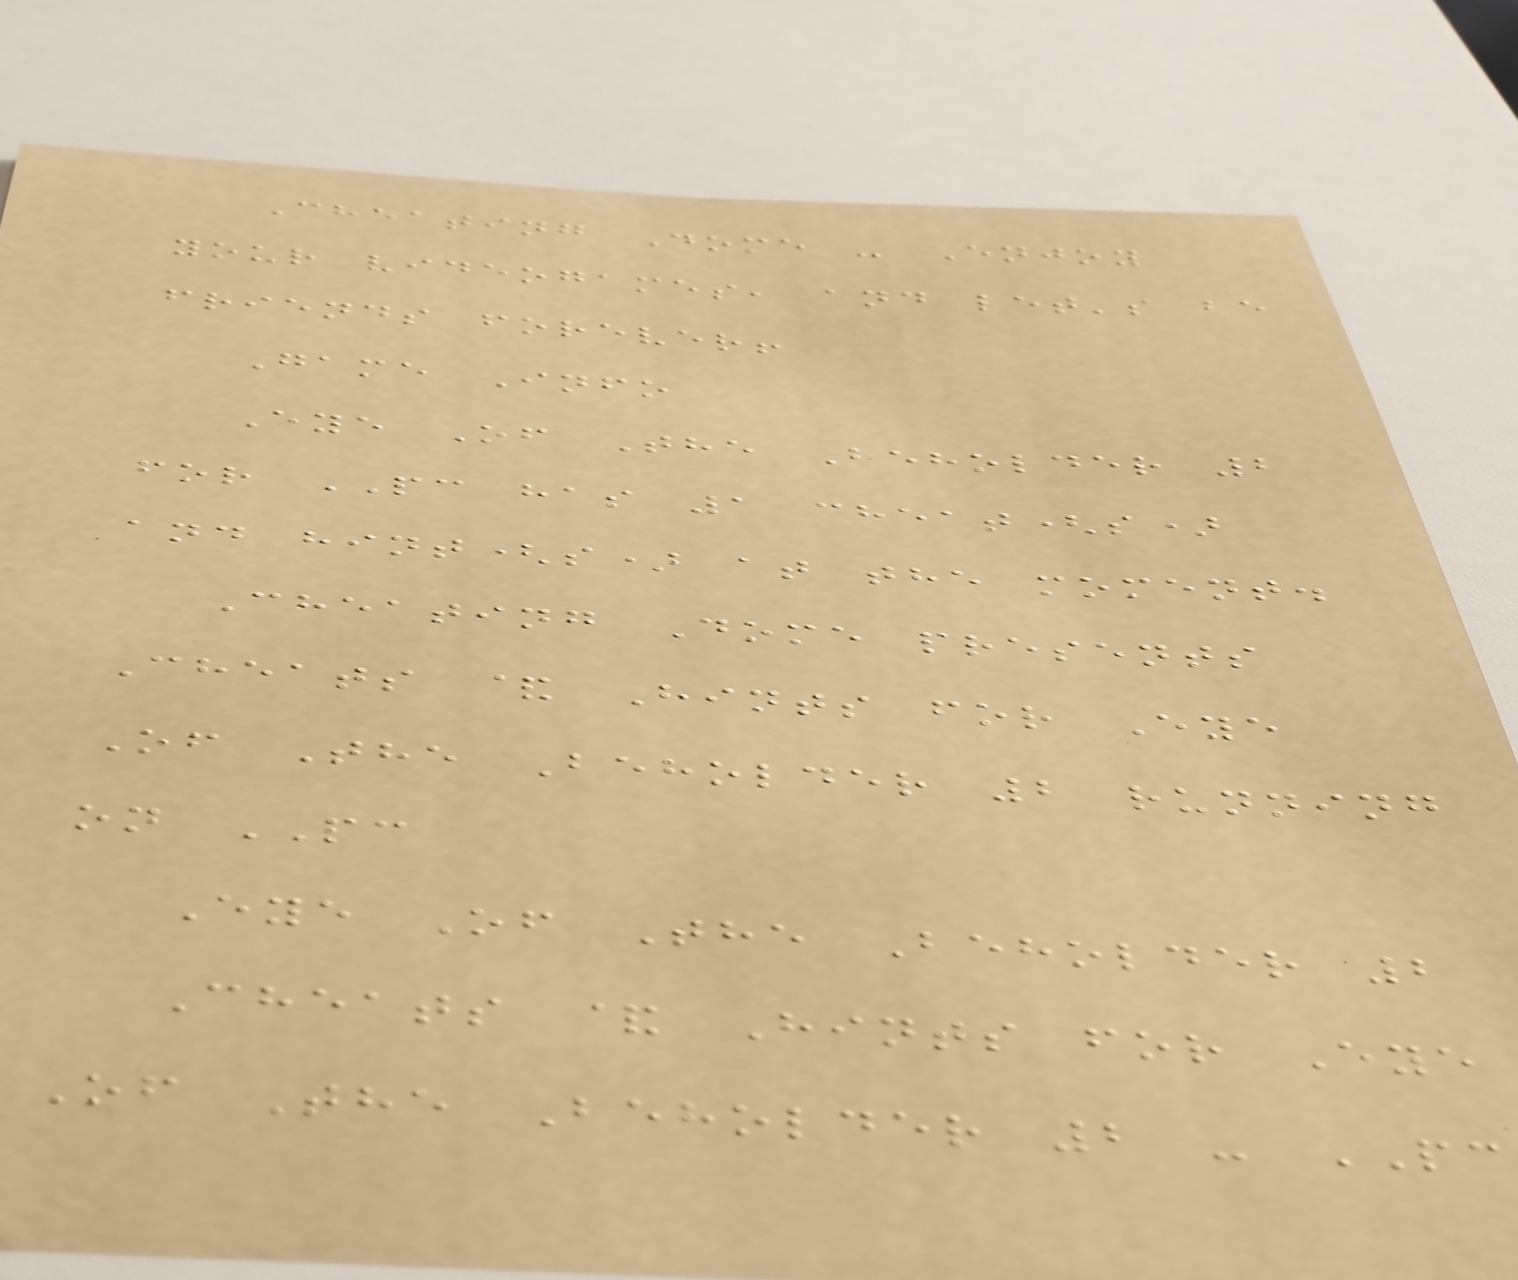Cheating Dome - Enjoy
your videogames, and let's be
friends forever!
Game Info
Eye Of The Beholder 2
for PC has 1 cheat(s)
and hint(s) at the moment.
Cheating Dome presents
Cheats & Hints for Eye
Of The Beholder 2 running
on PC
Eye Of The Beholder 2
Cheats & Hints for Eye
Of The Beholder 2 - PC
